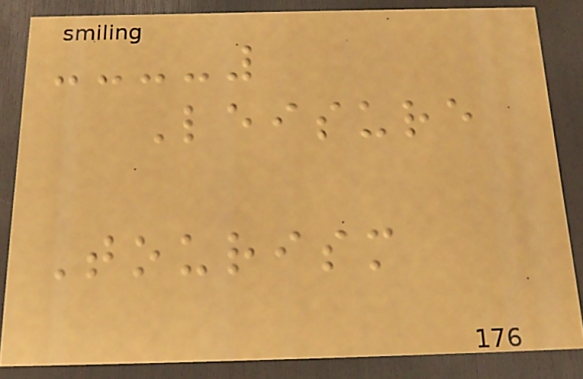Leisure
Tourism
